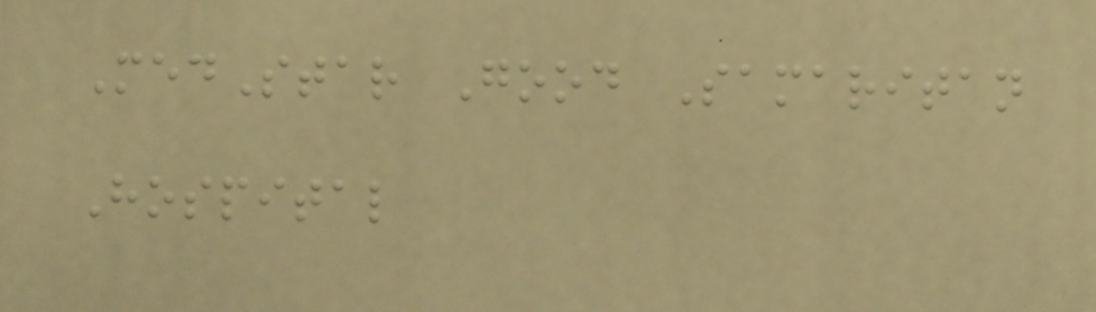MedStar Good Samaritan
Hospital
